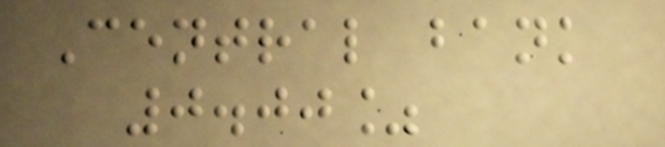Central bank
0.00%
